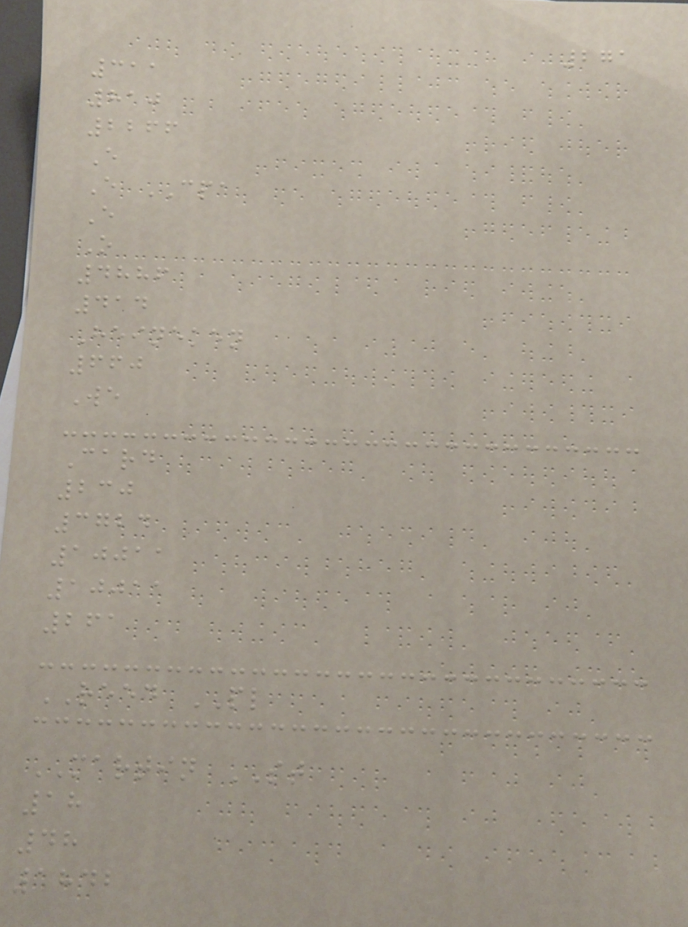271
311
810
2266
E
E CPA
E
O
4886
414
Heineken
660
We
Card
230
3724
10011
10011
261
REED PL
MARTIN ST
18
48
1842
